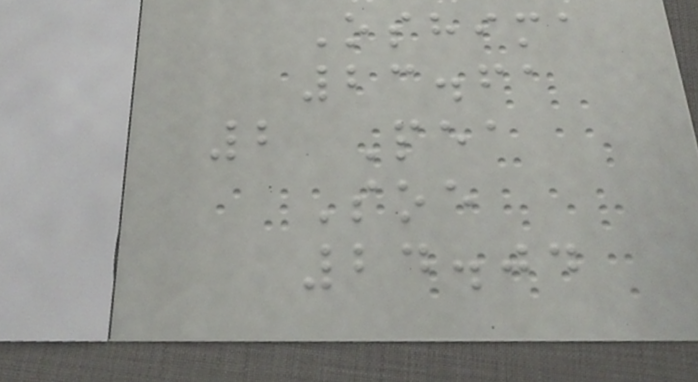Oshima
23.61
2 Pea
Soe
24.04
